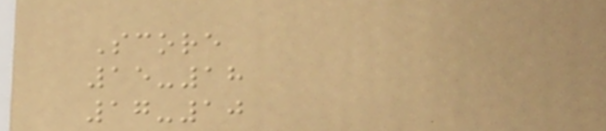Score
15-18
17-10
